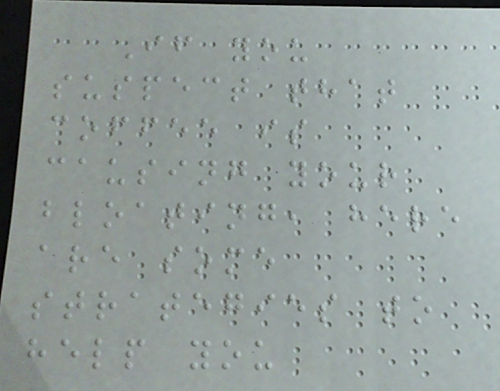If you
suspect that
coffee is
causing your
bloating, here
are some
strategies to
help you
